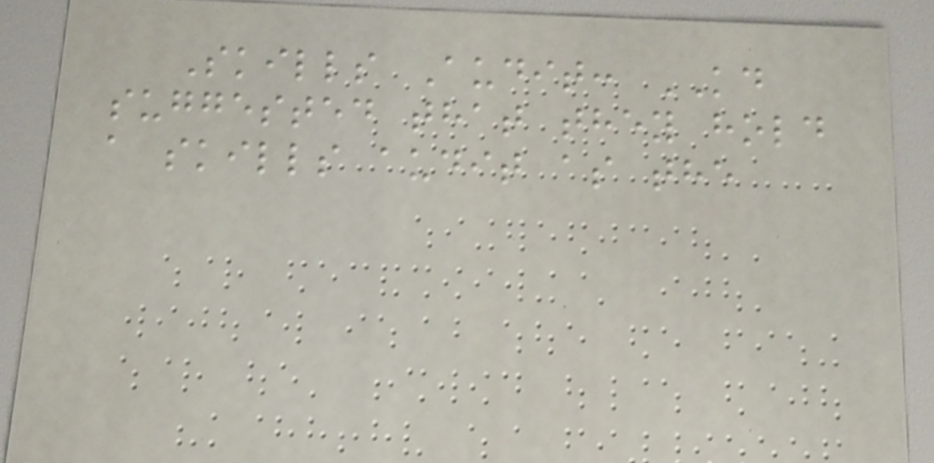Skills Audit: KD
suggested that they hold
a skills audit as the
